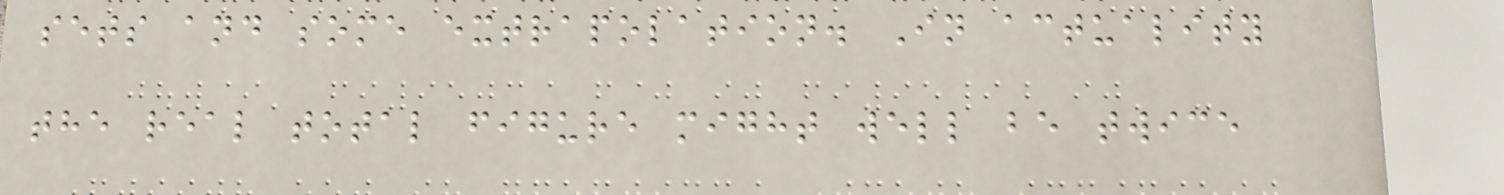sets and some extrapolation. In actuality
the real total figure might well be twice
